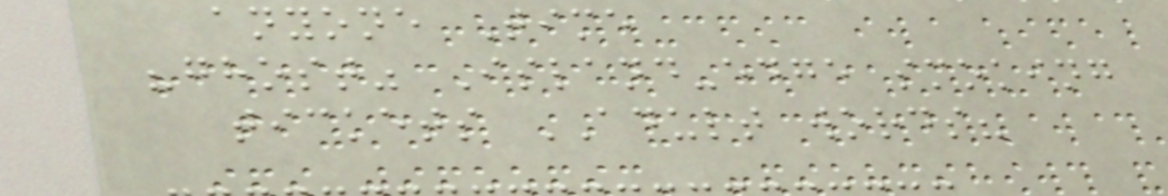anyone Time
"ghost" Island-edge smoking
tickets ADULT words?
